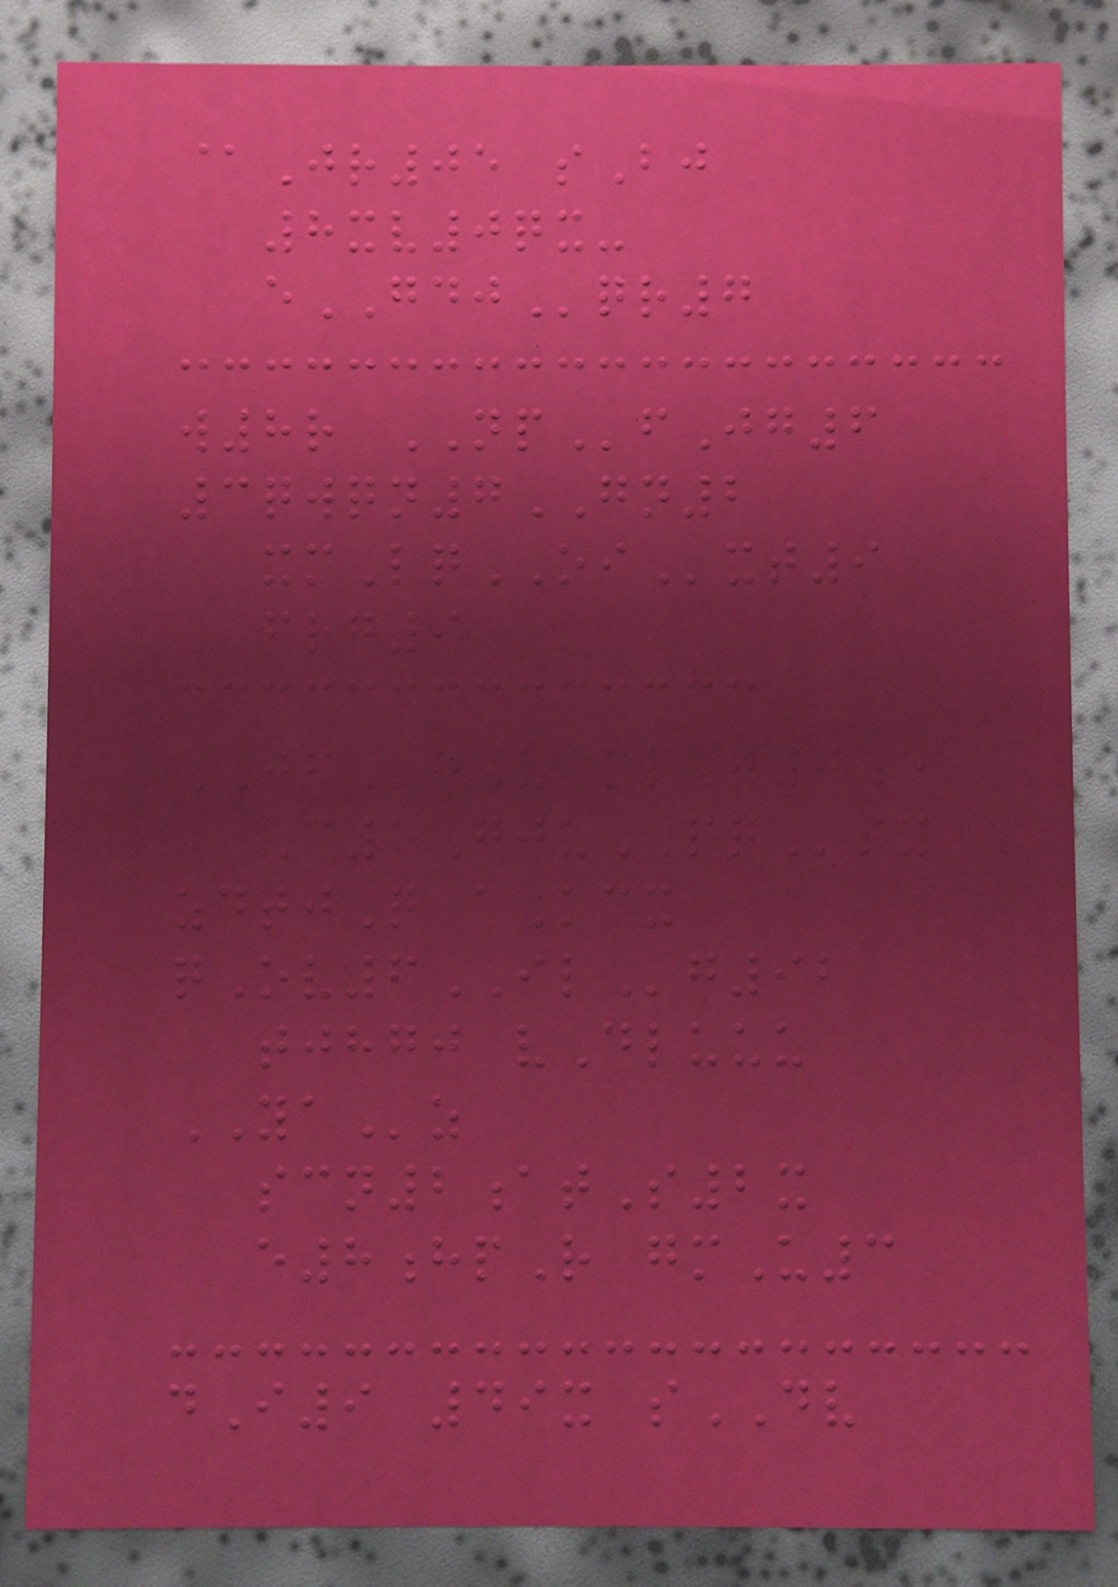@Jr05 sBj
8xv0qx-
eGDJqr7
w8r NPfJg6
3qwqn7GN2
xmLqOIxt9
frg9
JFhU mlW0e
C5GjuPQsx
zdtjQ aKcx
qOv6ILg92
tjhgj vDluuu
YAz
scn2atS2x
e8hpR gmU3
dI9 49x sDV
